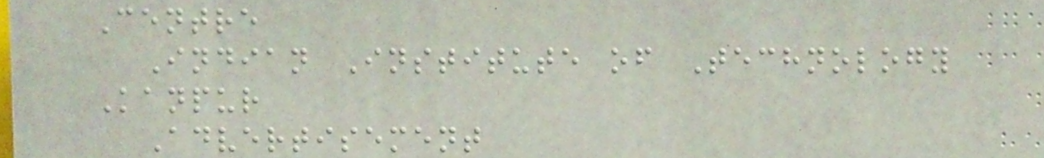Centre
Indian Institute of Technology
Kanpur
Advertisement
